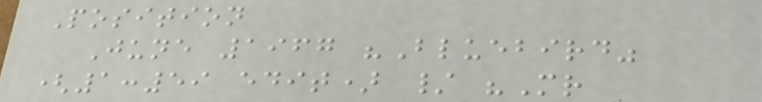Position
June 1967 "Bluebird"
(1:59 edit) / "Mr
